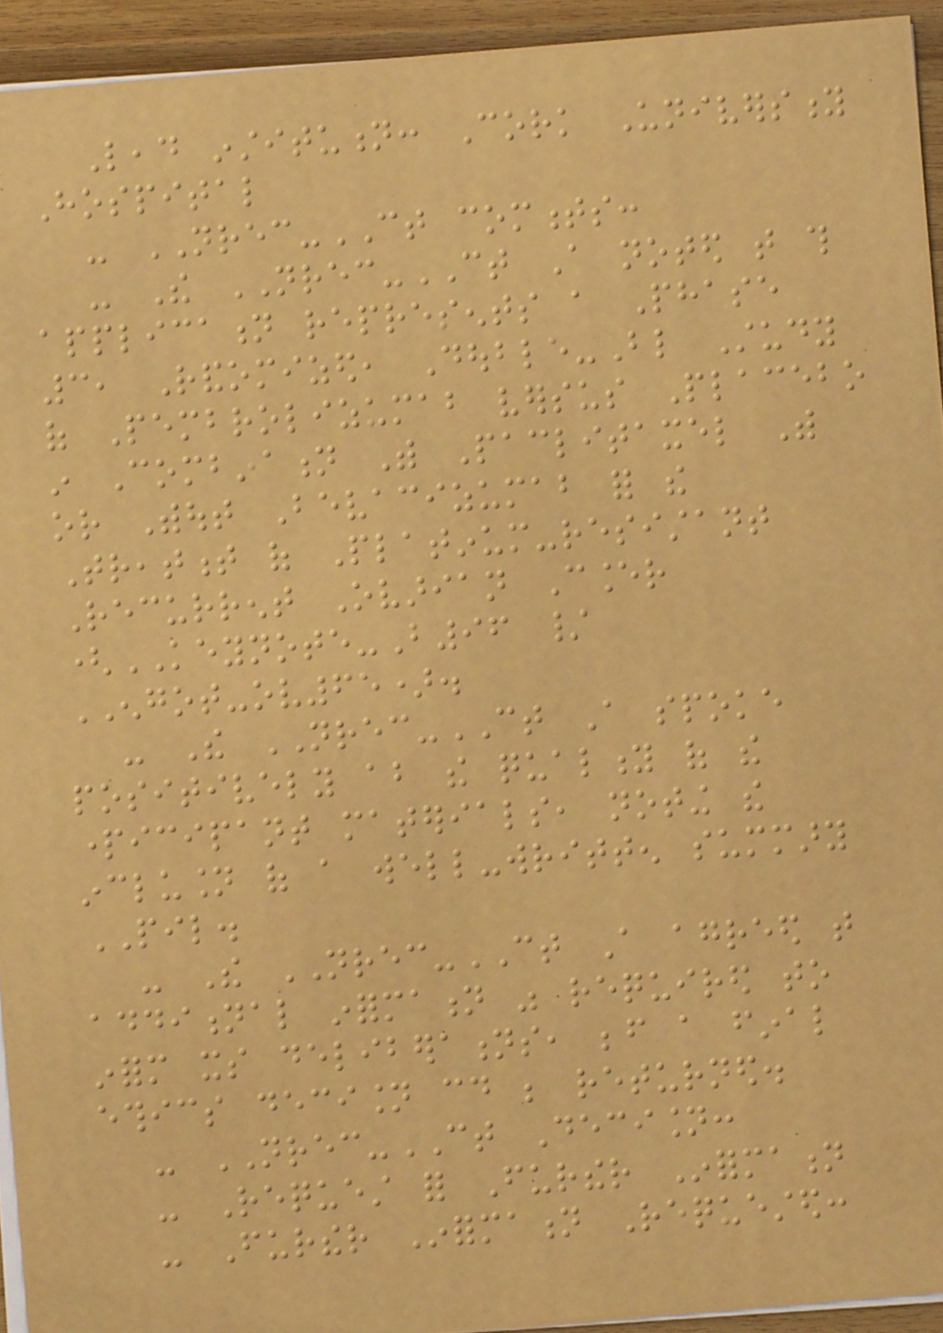Lead institution: Cork University
Hospital
- NREC-CT comments:
- The NREC-CT A noted that this
application represents a Phase
3, Randomized, Double-Blind Study
of Pembrolizumab versus Placebo
in Combination With Paclitaxel With
or Without Bevacizumab for the
Treatment of Platinum-resistant
Recurrent Ovarian Cancer
(KEYNOTE-B96 /
ENGOT-ov65).
- The NREC-CT A spoke
positively about the quality of the
participant materials, noting the
inclusion of a well-written summary
PIL.
- The NREC-CT A agreed that
additional information was required to
inform its deliberations, before a final
ethics decision could be returned.
- NREC-CT Decision:
- Request for Further Information
- Further Information Requested:
